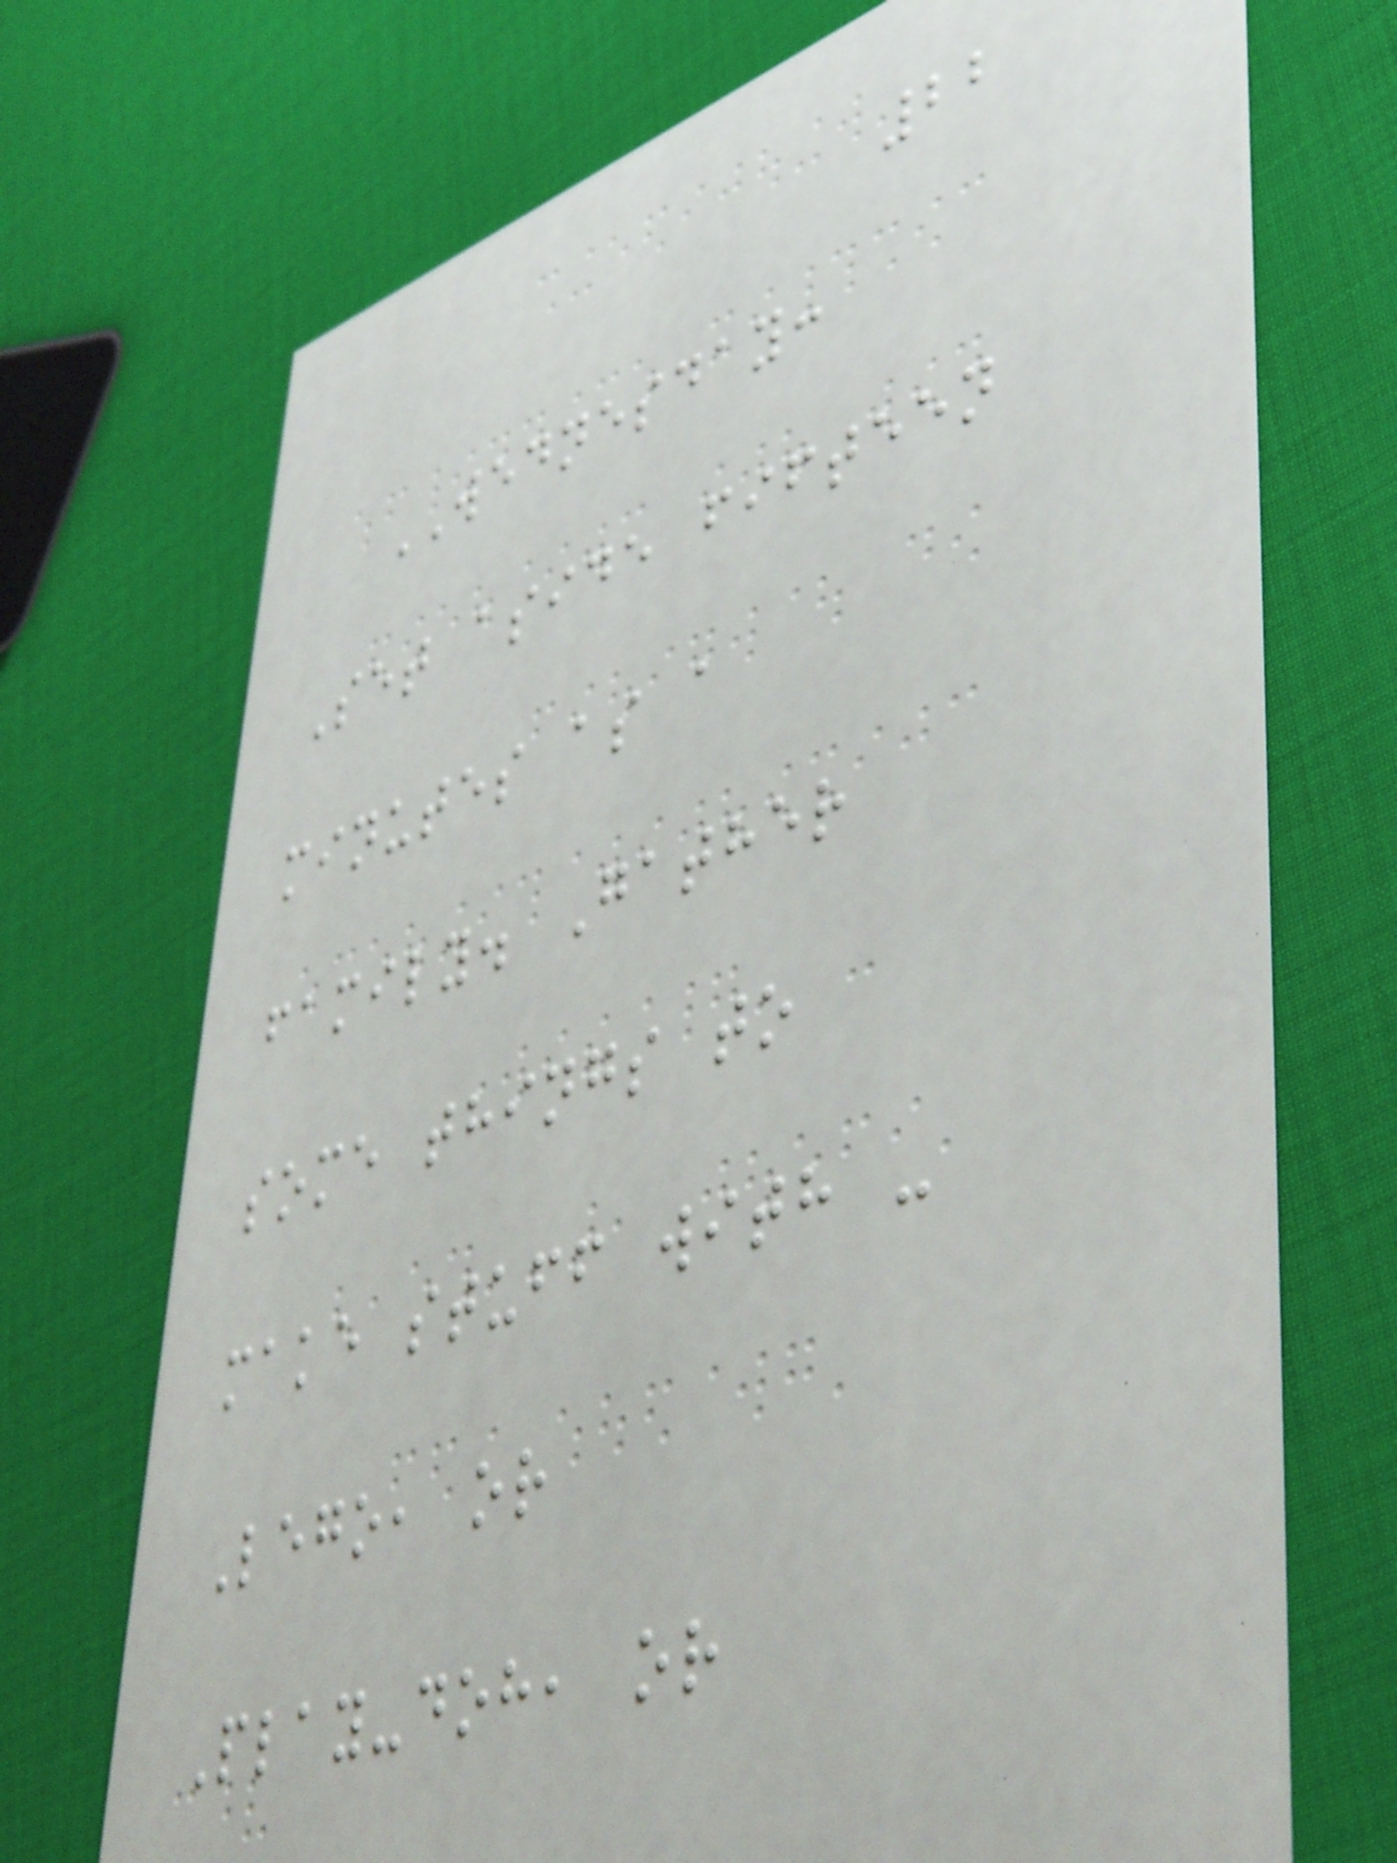22
WEDNESDAY:
Set aside fifteen
minutes as a
family. Gather
some things to
make stuff with -
Lego, or
Play-doh, or
